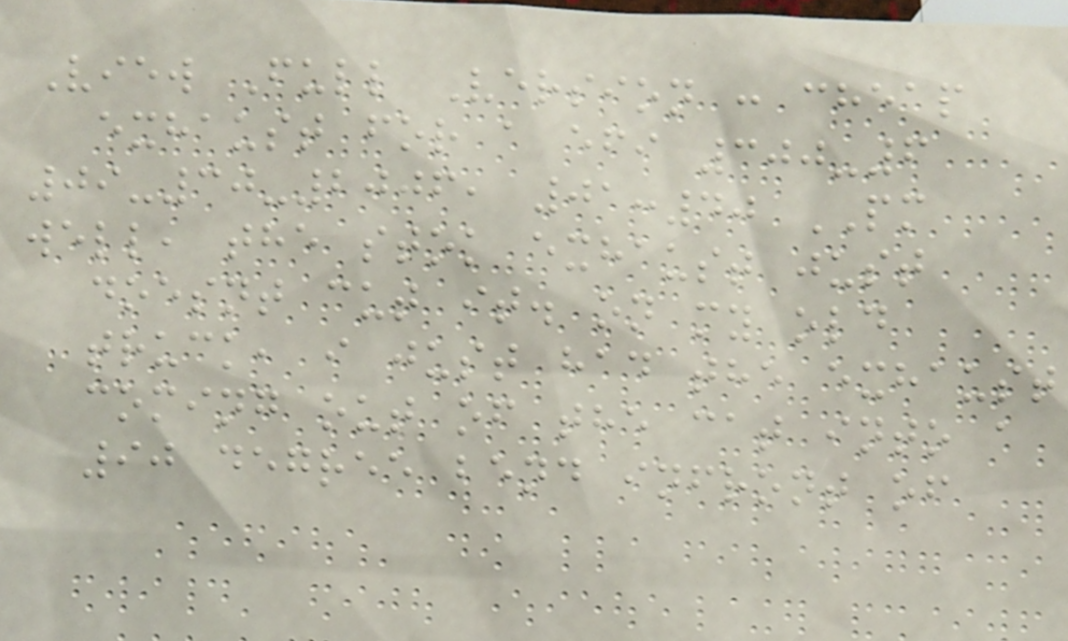View Full Version : cheap
exhaust for a efi 300-6
09-30-2006, 01:40 PM
well, the stok exhaust just
doesnt cut it. on my old
truck, i just had the exhaust
coming out of the cat into a
90 degree bend infront of
